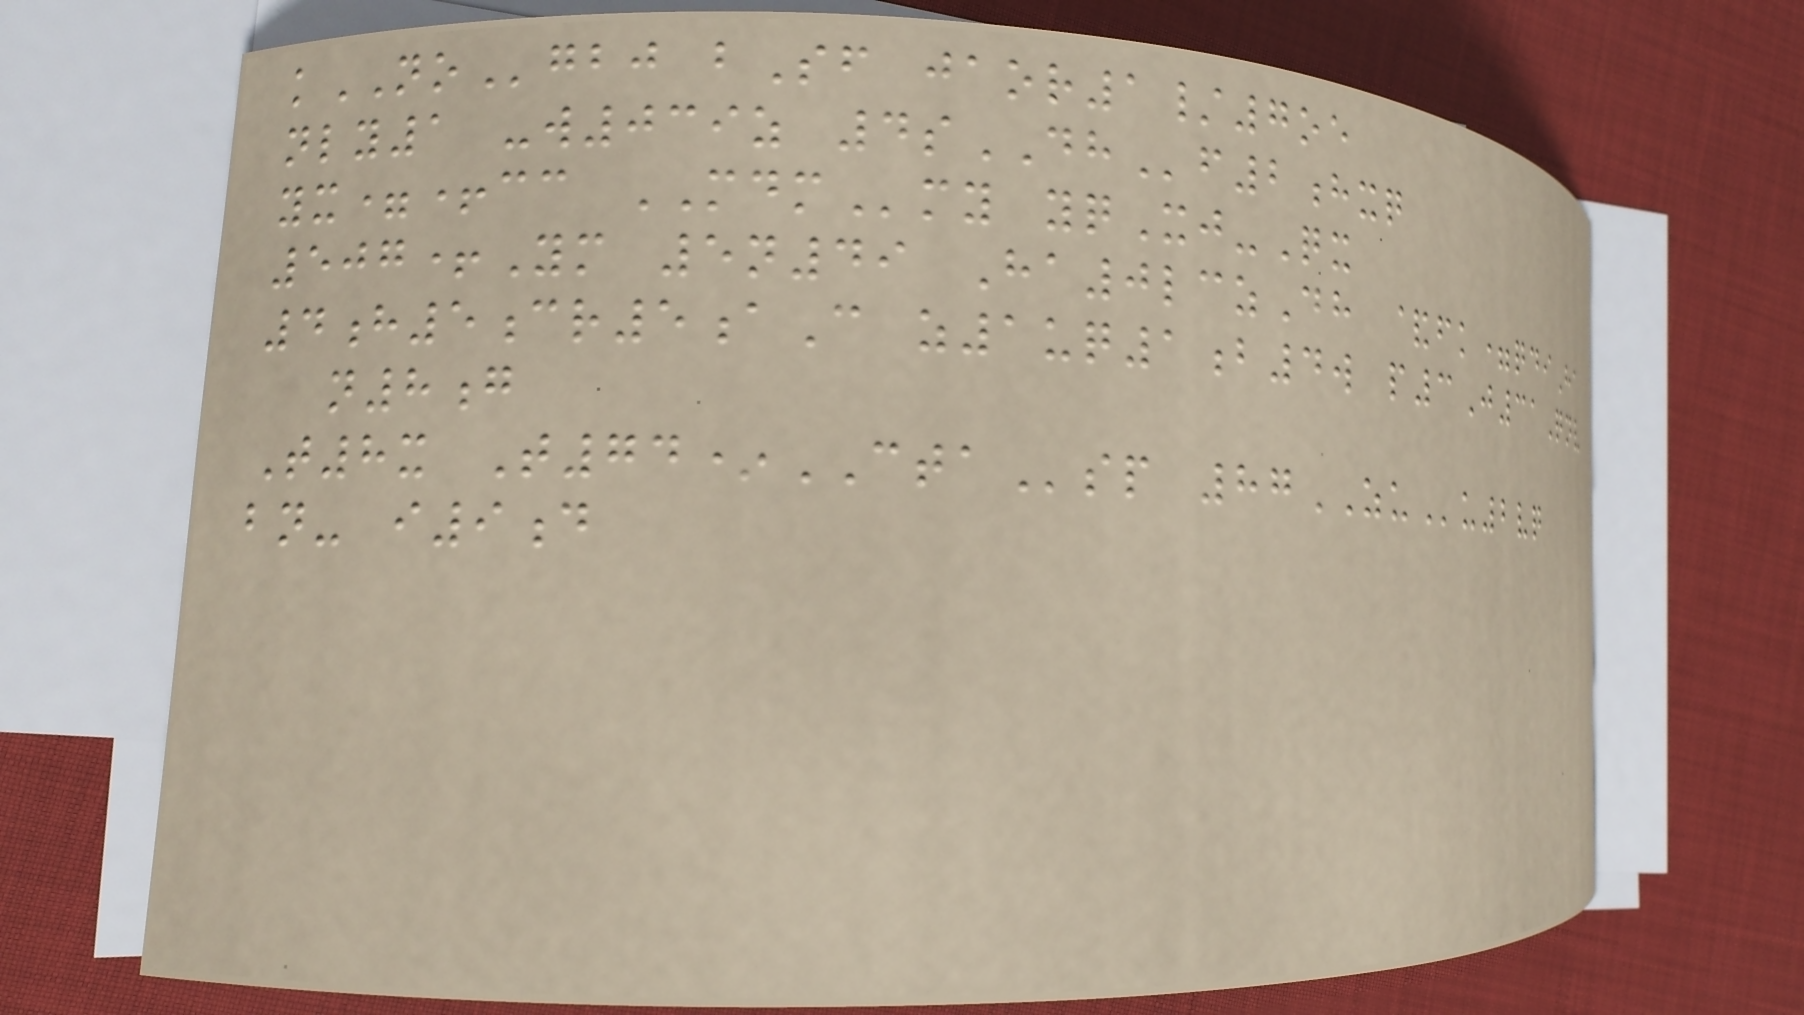kNOgbj bSf jaor1/7oe
nly1 -w039z 4sDHf2hxq
yx=+cc MDMmy yqXj-Qx
507+Ym 5n49 Ha0lczDh &fk=qdiHa
4h5cr5aC z1uq1b4w p3J31Qnv
n8g
T8x T74*CTAsp 87ZUu2vq
bn- i9d
